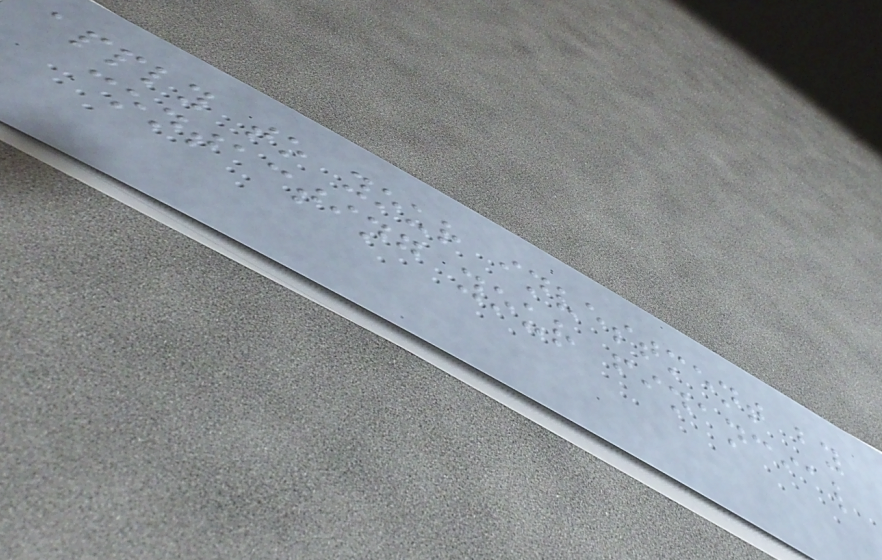apply to your investment by
contacting your financial
